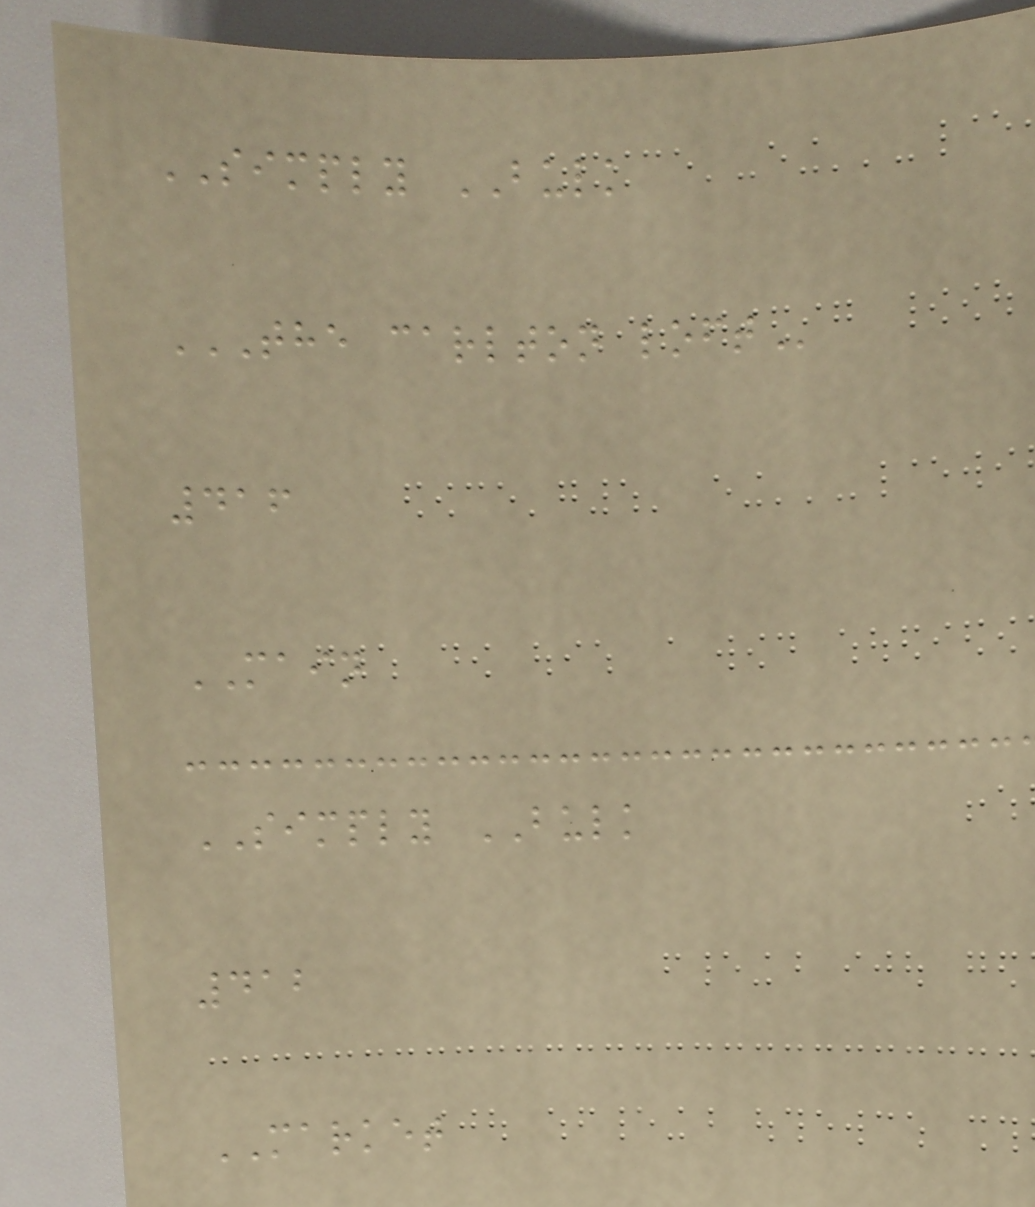SIMPLY BULK
THE CARLTON LOFT
416
MAIN
SIMPLY BULK
412
MARKET
